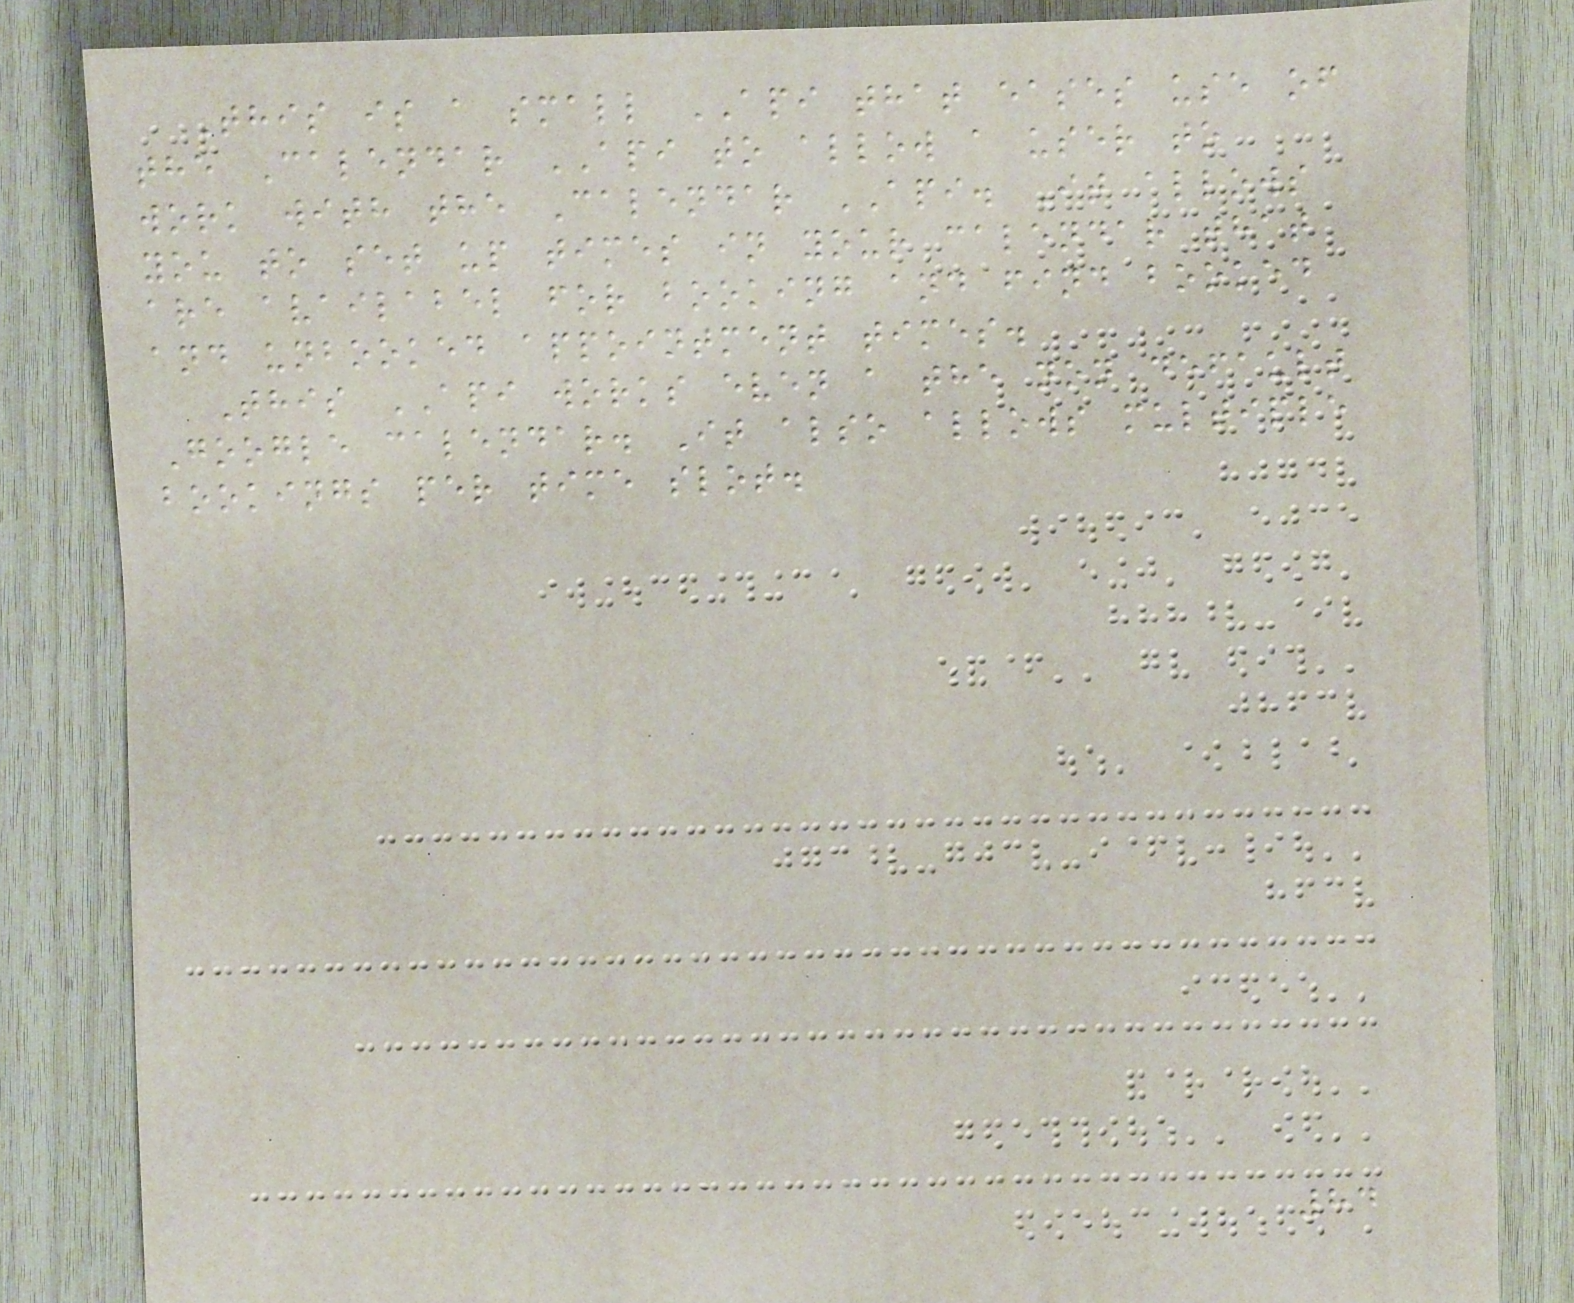This is a small API that eases use of
the Calendar API to allow a user to
work with the Calendar API. It allows
you to set up times in your calendar that
are availabel for booking and find booked
and unbooked appointment times.
This API works even a the non default
Google calendar. It also allows multiple
bookings per time slot.
84
